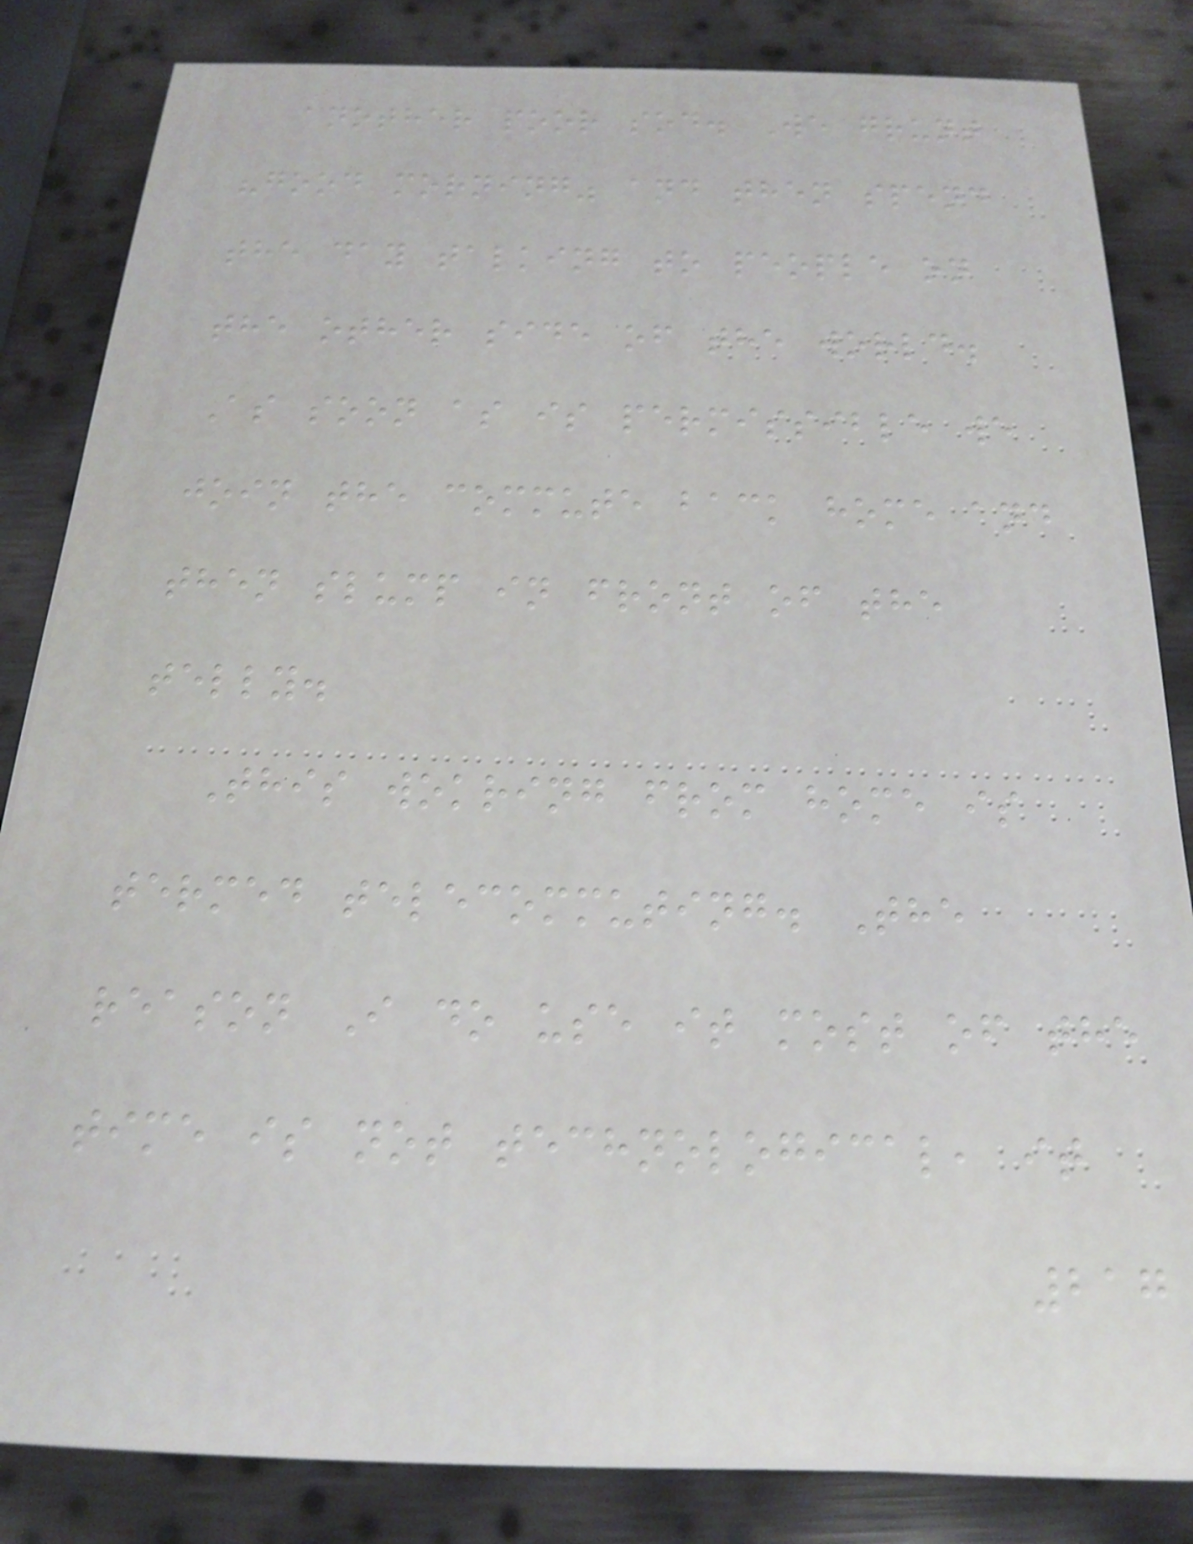another poor sod. We grunt
"good morning" and then spend
the day talking to people on
the other side of the world.
As soon as is permissible we
join the commute back home and
then slump in front of the
telly.
This wokring from home is
termed telecommuting. The
reason I do use it most of the
time is not technological, it
217
